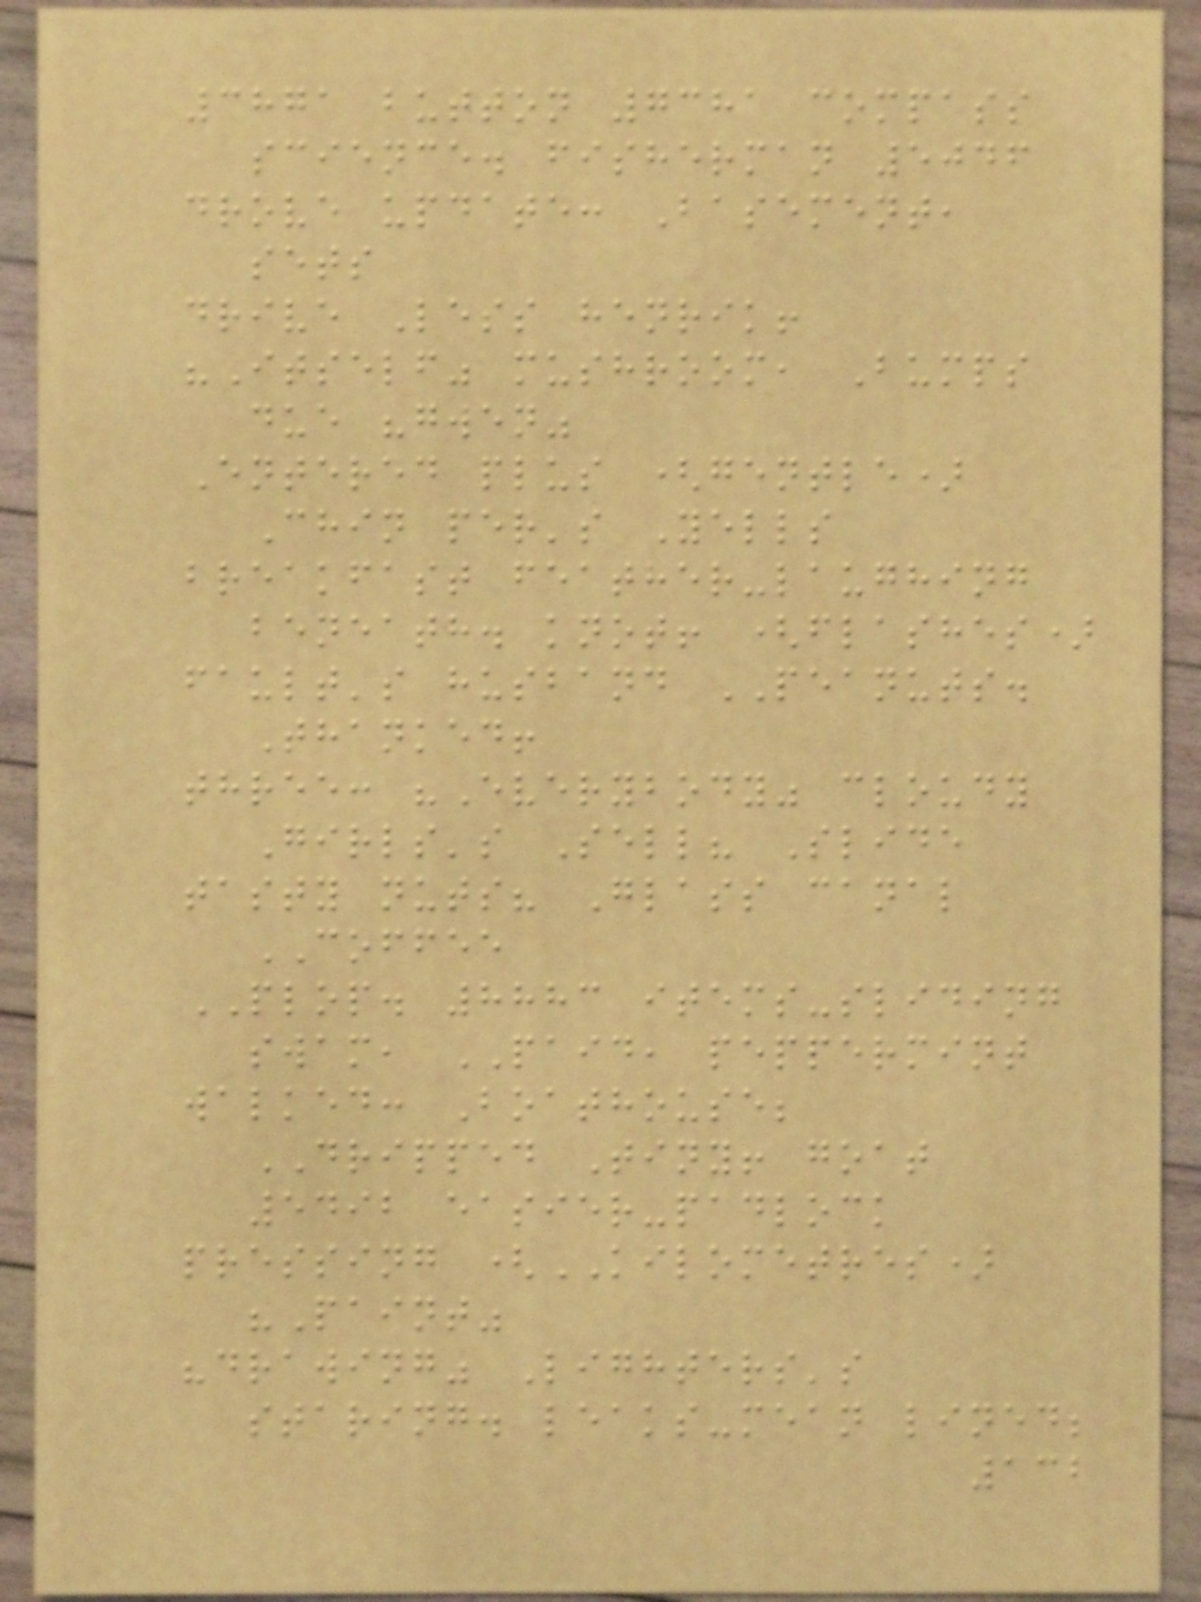3871 button 7381 compass
science. fisherman 5046
drove update: Basement,
sets
drive Less henrik!
"Itself" mushroom, Bumps
due "gwen"
Entered plus (gentle)
Chin per's Yells
breakfast feather-laughing
beneath. knot! (flashes)
fault's husband PEANUTS.
Thanked!
three: "Everybody" cloudy
Girls's Sell? Slide
tasty nuts? Glass canal
COFFEE
PLOP. 8883 items-sliding
swam, PAID, peppermint
walked: Boathouse;
DRIPPED Tiny! goat
5492 easier-padlock
pressing (KILOMETRES)
"Paint"
"drawing" Lighters's
staring. leaks-mean lined;
132
